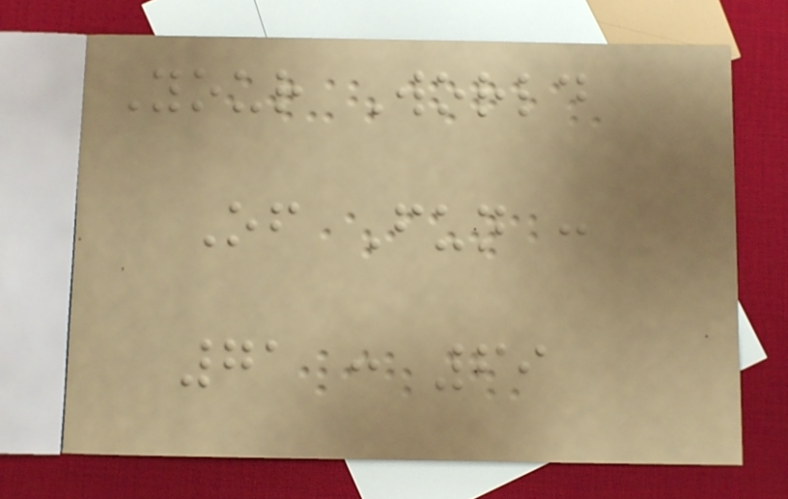Your World
Of Fun :
71 : 69
